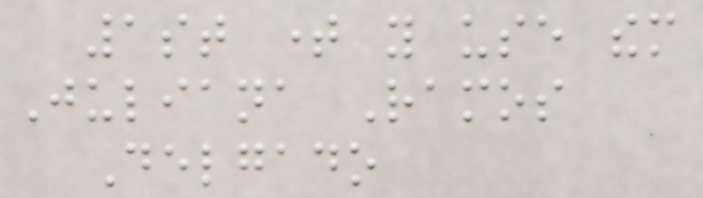1st time you use them
Juliana Ramos
Delgado
